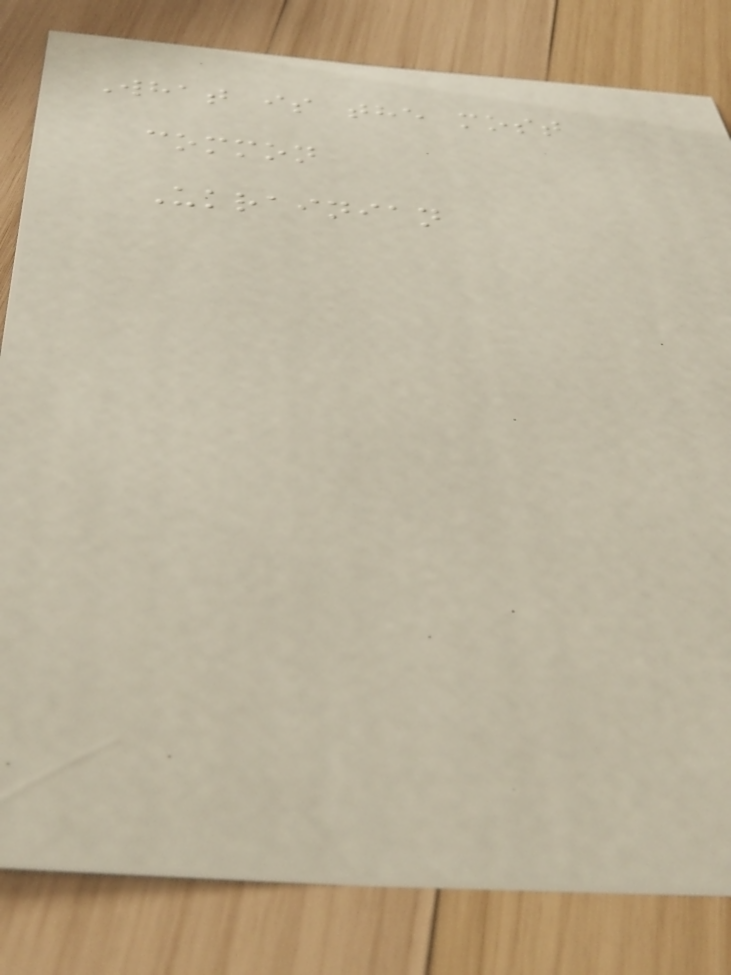What is the most
common
Ukrainian
